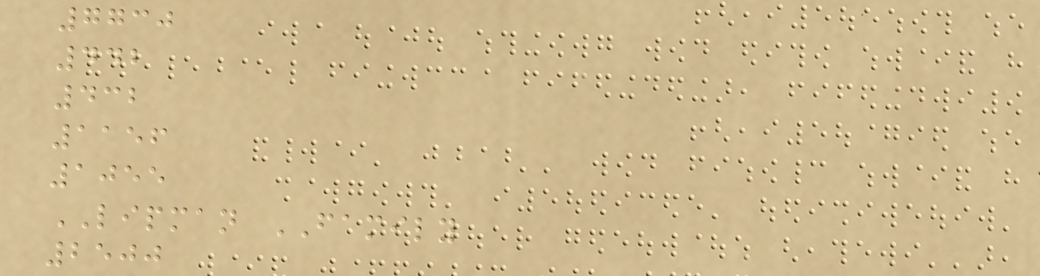7730
442
432
1156
1055
LIPMAN FAMILY
2500
